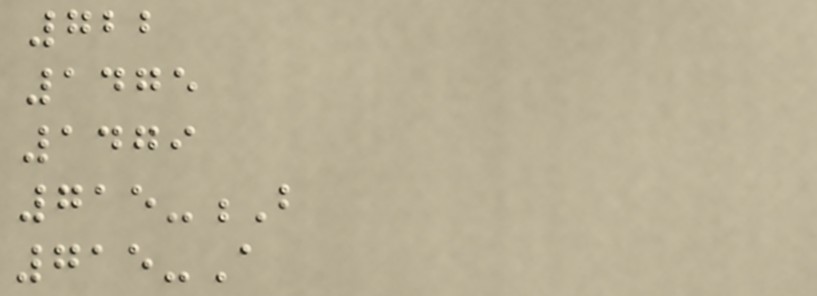722
1475
1479
715-B
715-A
